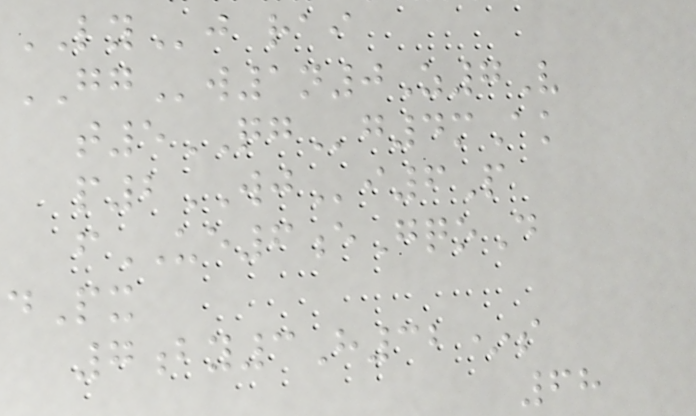LYj rai
GGw1n0Z7V
t5QGg4mAk
p2WJi6P
fUE6eGqoD
dPx
7by3H32*s
68
